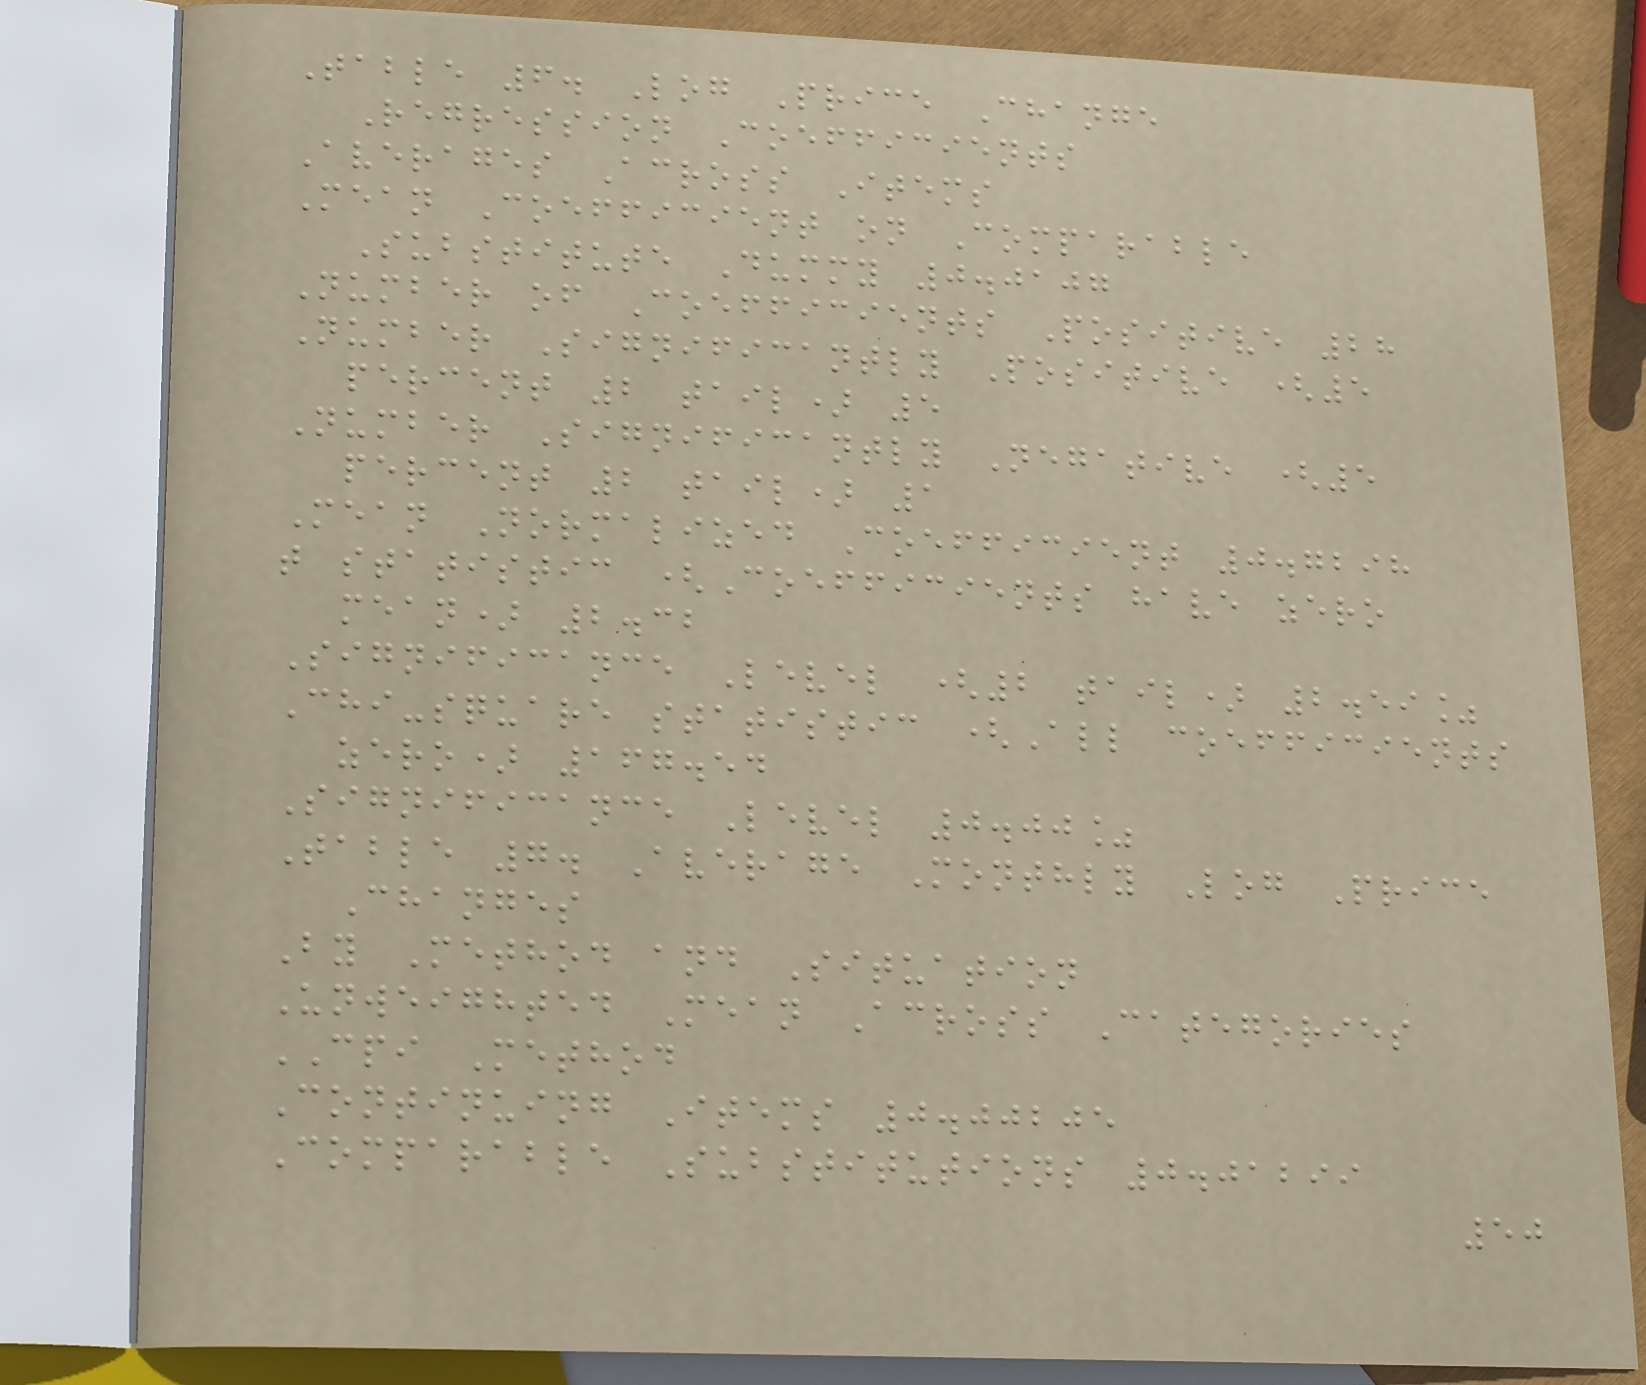Table 6. Log Price Change
Regression Coefficients
Averages Across Items
Mean Coefficient on Comparable
Substitute Dummy 0.0107
Number of Coefficients Positive 28
Number Significantly Positive (5
percent 2 tail) 5
Number Significantly Negative (5
percent 2 tail) 1
Mean Normalized Coefficient 0.7298
t statistic (Coefficients have zero
mean) 2.32
Significance Level (2 tail) 2.59%
Chi-square statistic (All coefficients
zero) 167.54
Significance Level 0.00%
Table 7. Average Monthly Log Price
Changes
By Method and Situation
Unweighted Mean Across Categories
CPI Method
Continuing Items 0.00205
Comparable Substitutions 0.01299
50
